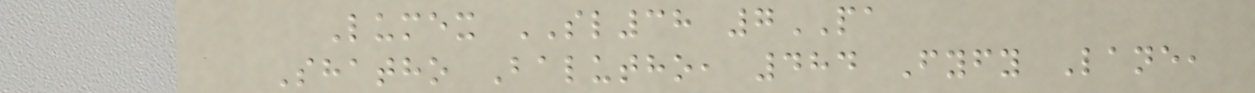Lumex SL38 7PA
Shatho Balutho, 484 Fyfy Lane,
